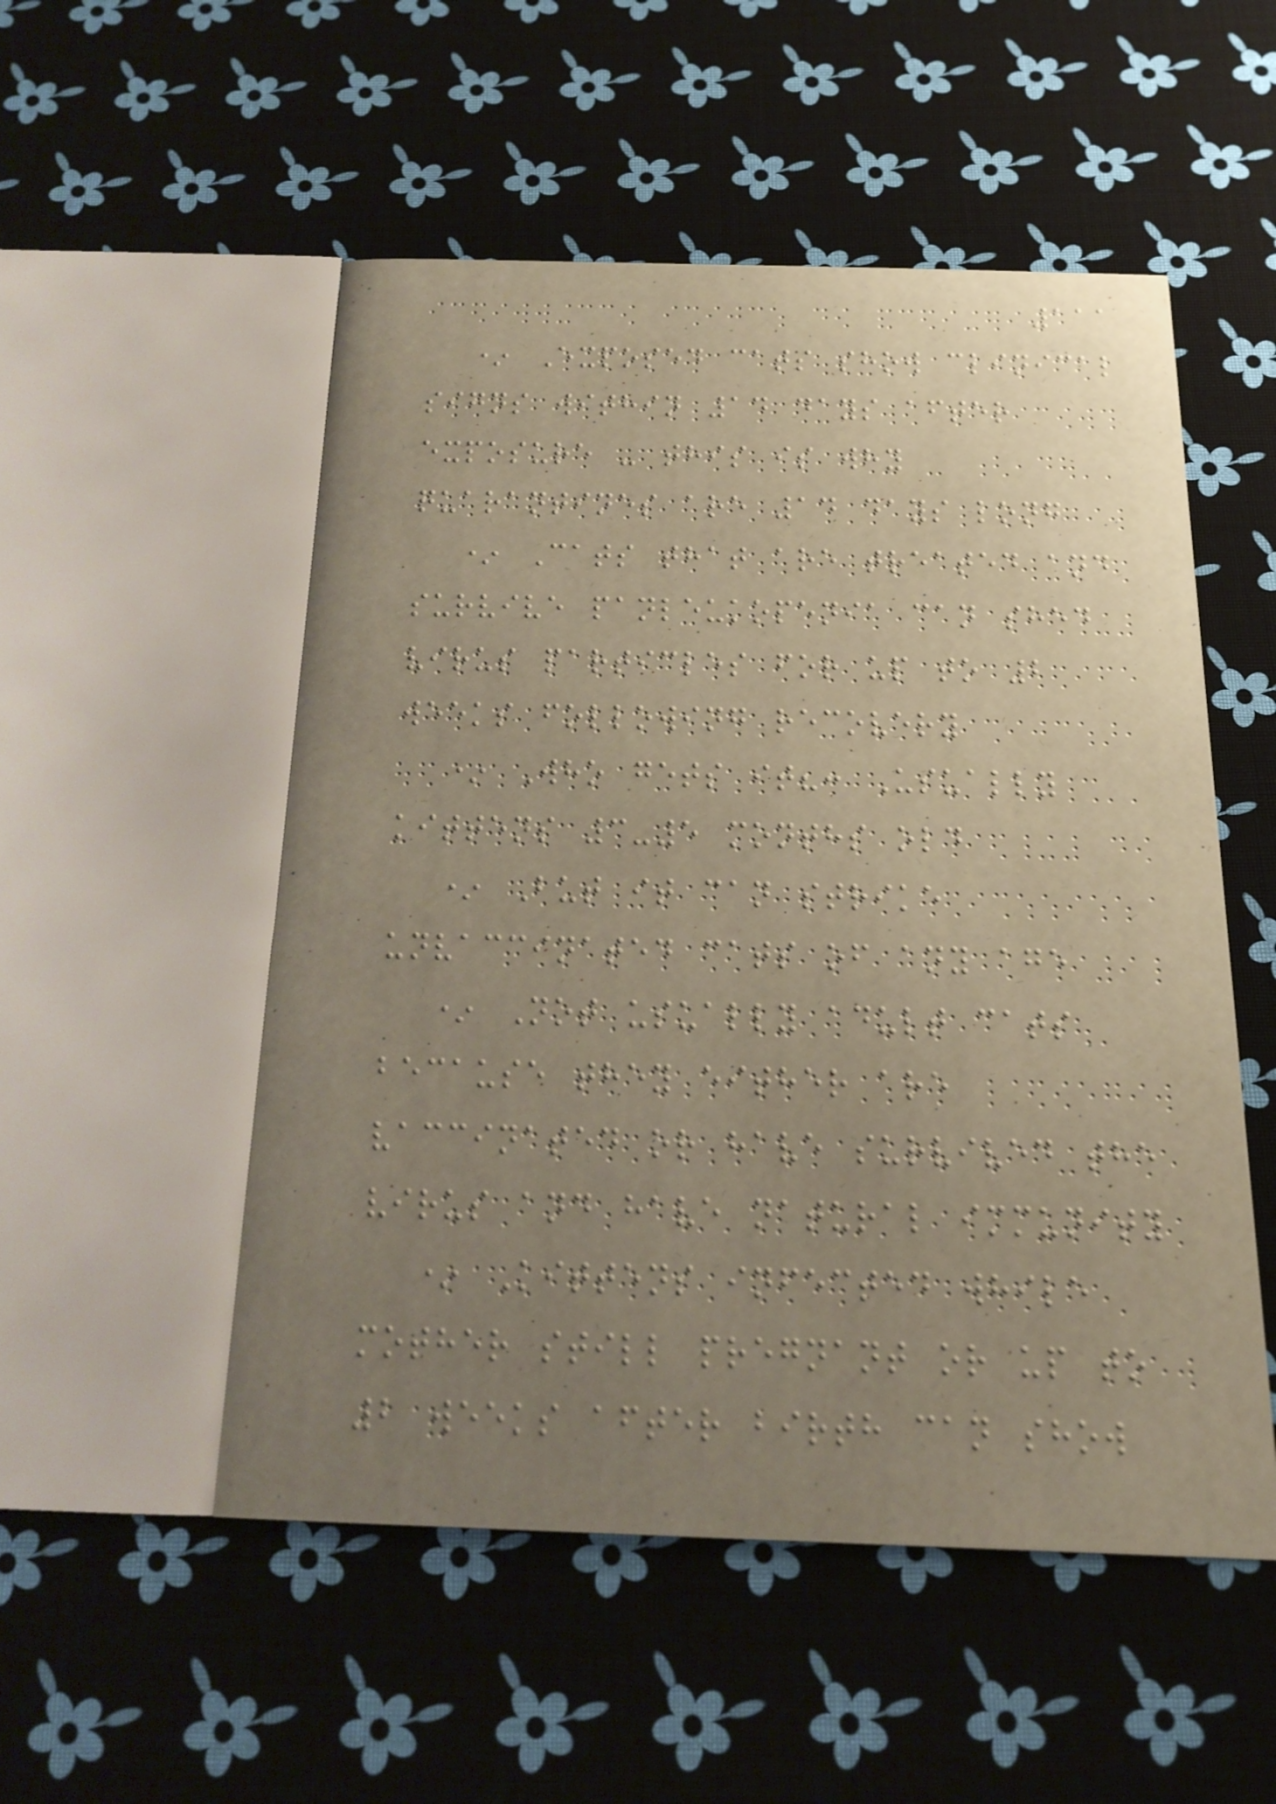111
* Exposed cats show clinical
signs within 14 days after
exposure - this is why
quarantines are 14 days long
* Cats that are treated and
survive panleukopenia can shed
virus particles for up to 2
weeks following recovery
* Who gets it?: Usually
kittens 3-5 months old
* But it can strike
unvaccinated cats of any age
* Not usually adult cats
because they either are
vaccinated or have survived the
virus and have natural immunity
* Kittens infected while
mother still pregnant or up to
2 weeks after birth can show
